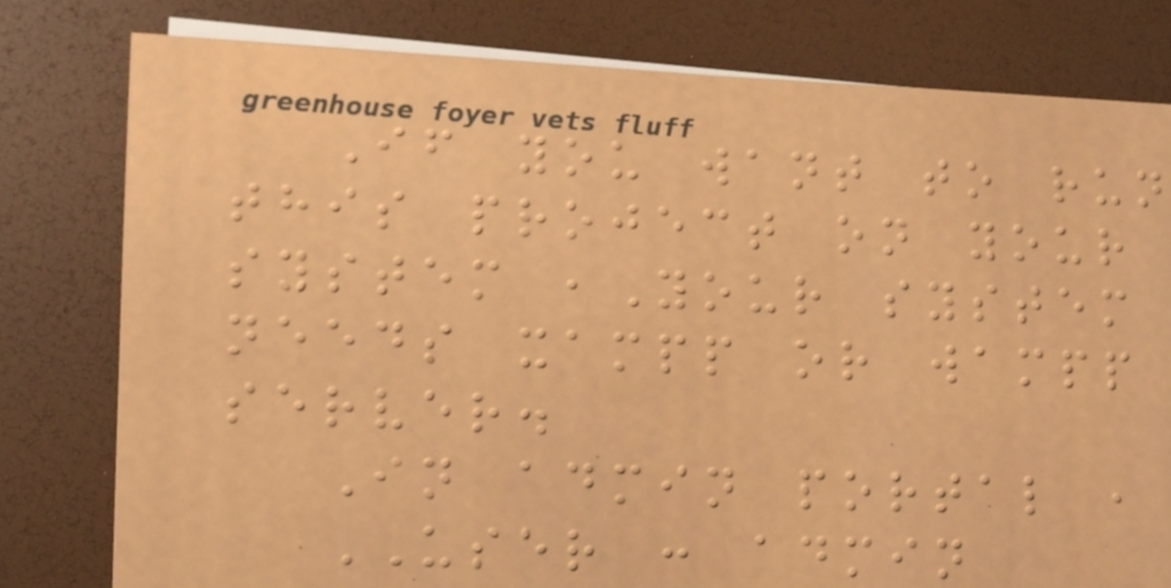If you want to run
this project on your
system ,Your system
needs xampp or wampp
server.
In admin portal ,
USER : admin
